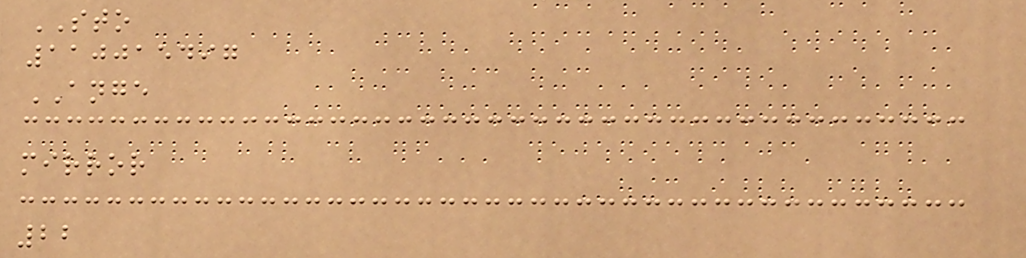STO
110015497
ANGE
mirror
22
